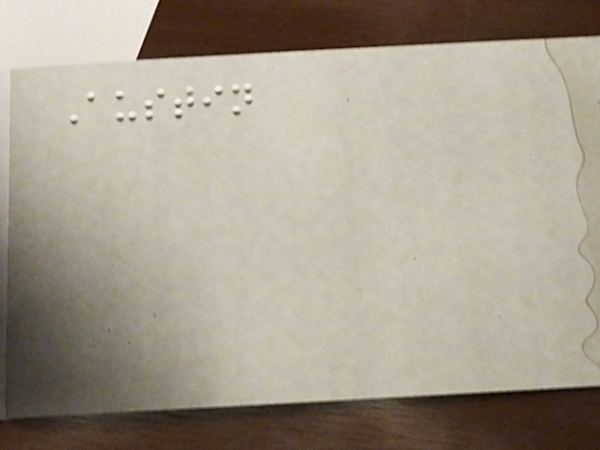Austin
